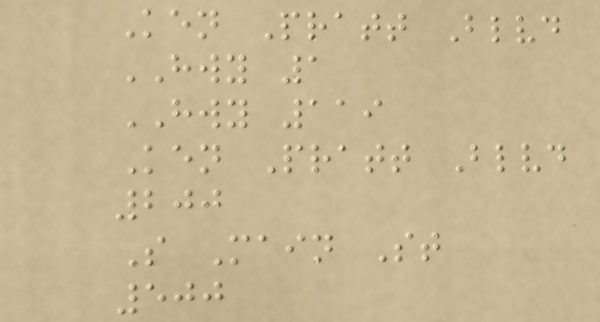Ken Pratt Blvd
HWY 1
HWY 119
Ken Pratt Blvd
200
S Main St
500
